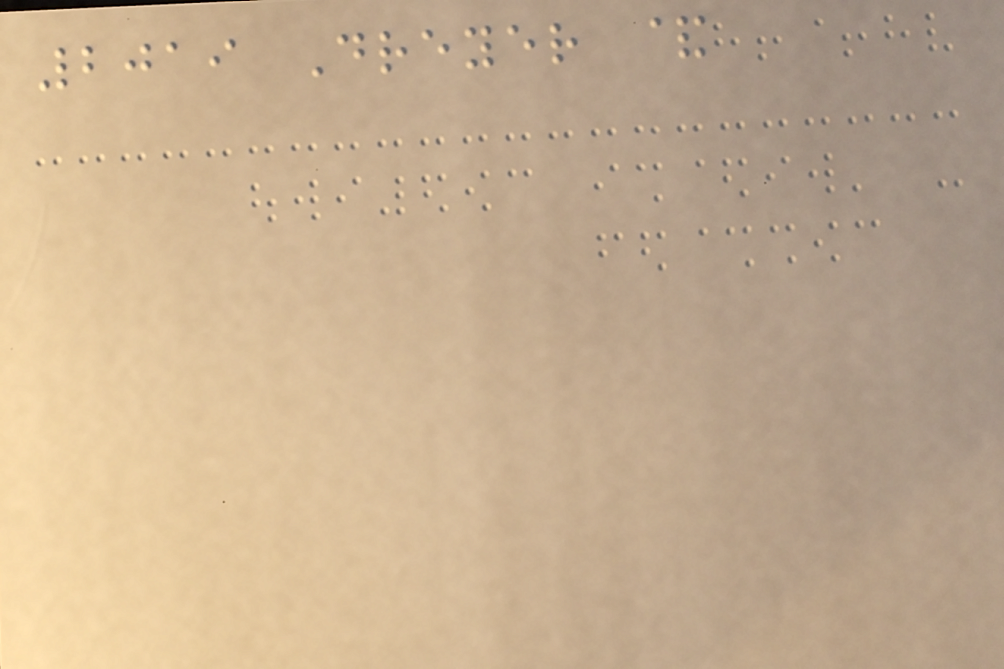2019 Dreyer &
